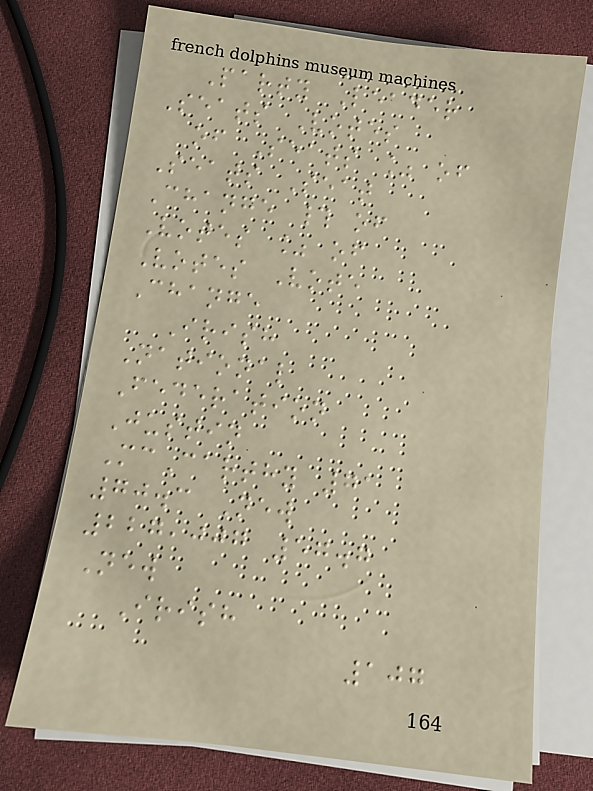Party Leader
Seats Votes
of Seats % of
Seats Seat
Change # of
Votes % of
Votes Vote
Change
Irish
National
Federation
Justin
McCarthy 71
70.3 New
227,007 57.7
New
Irish
107
